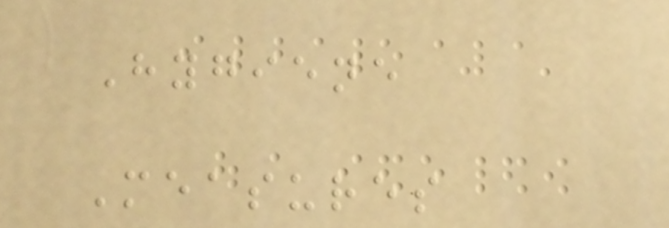Hygiene
Measures
